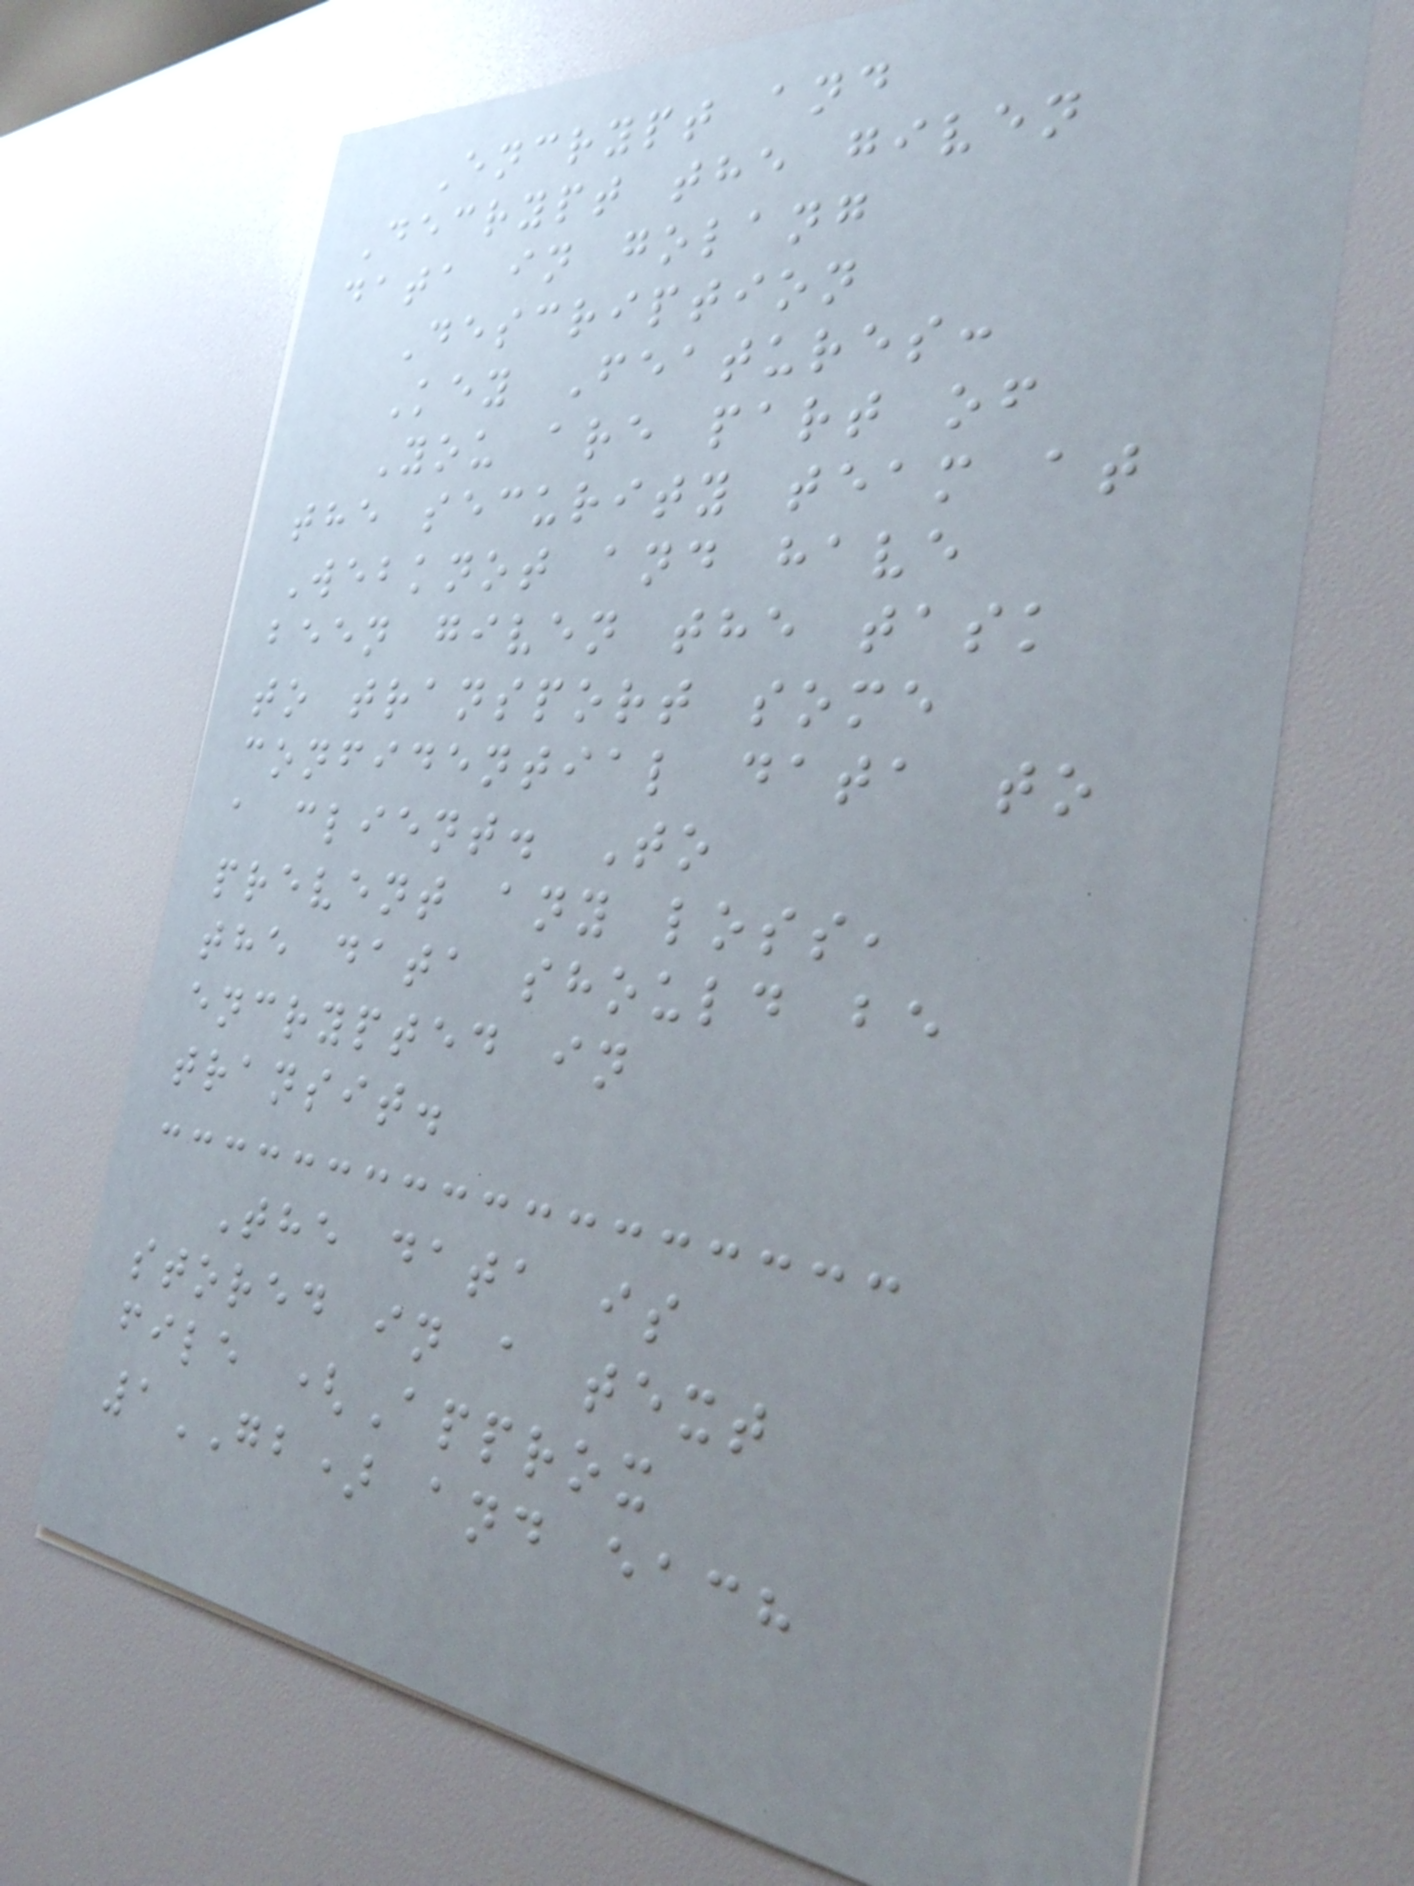Encrypt and
Decrypt the given
data in golang
Description
Key Features:
You are part of
the security team at
Webknot and have
been given the task
to transport some
confidential data to
a client. To
prevent any loss,
the data should be
encrypted in
transit.
The data is
stored in a text
file (Approx
1GB) and each
